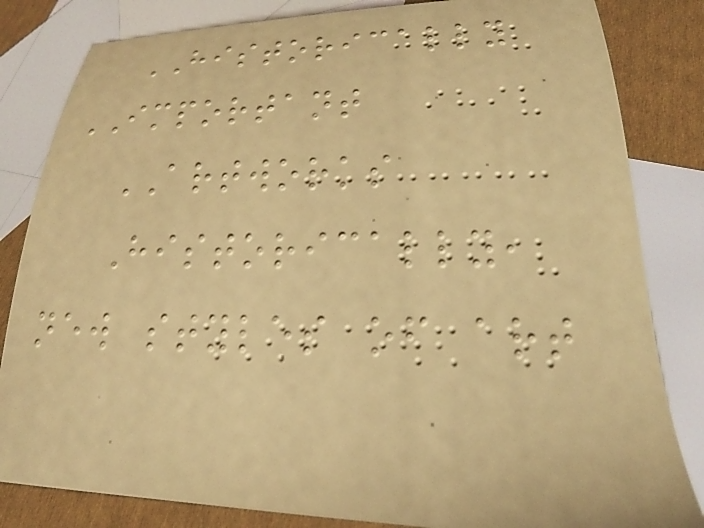HISTORICALLY
IMPORTANT
ARTWORKS
Historically,
new styles of art
